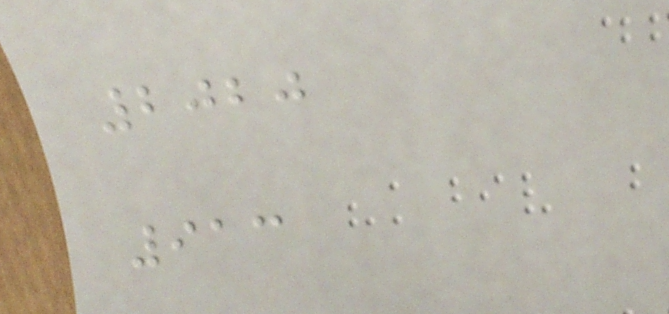2020
913
